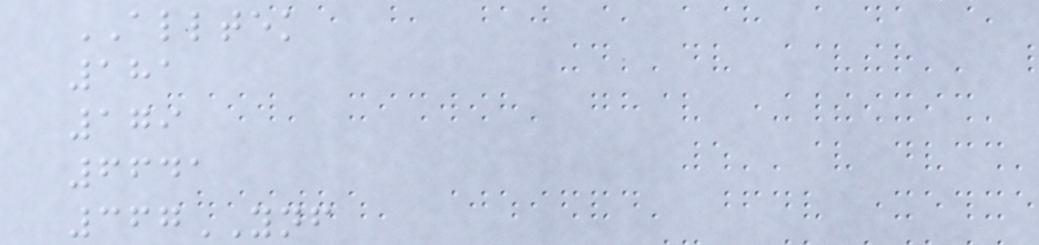ALLTEK
181
179
6641
367YNF
